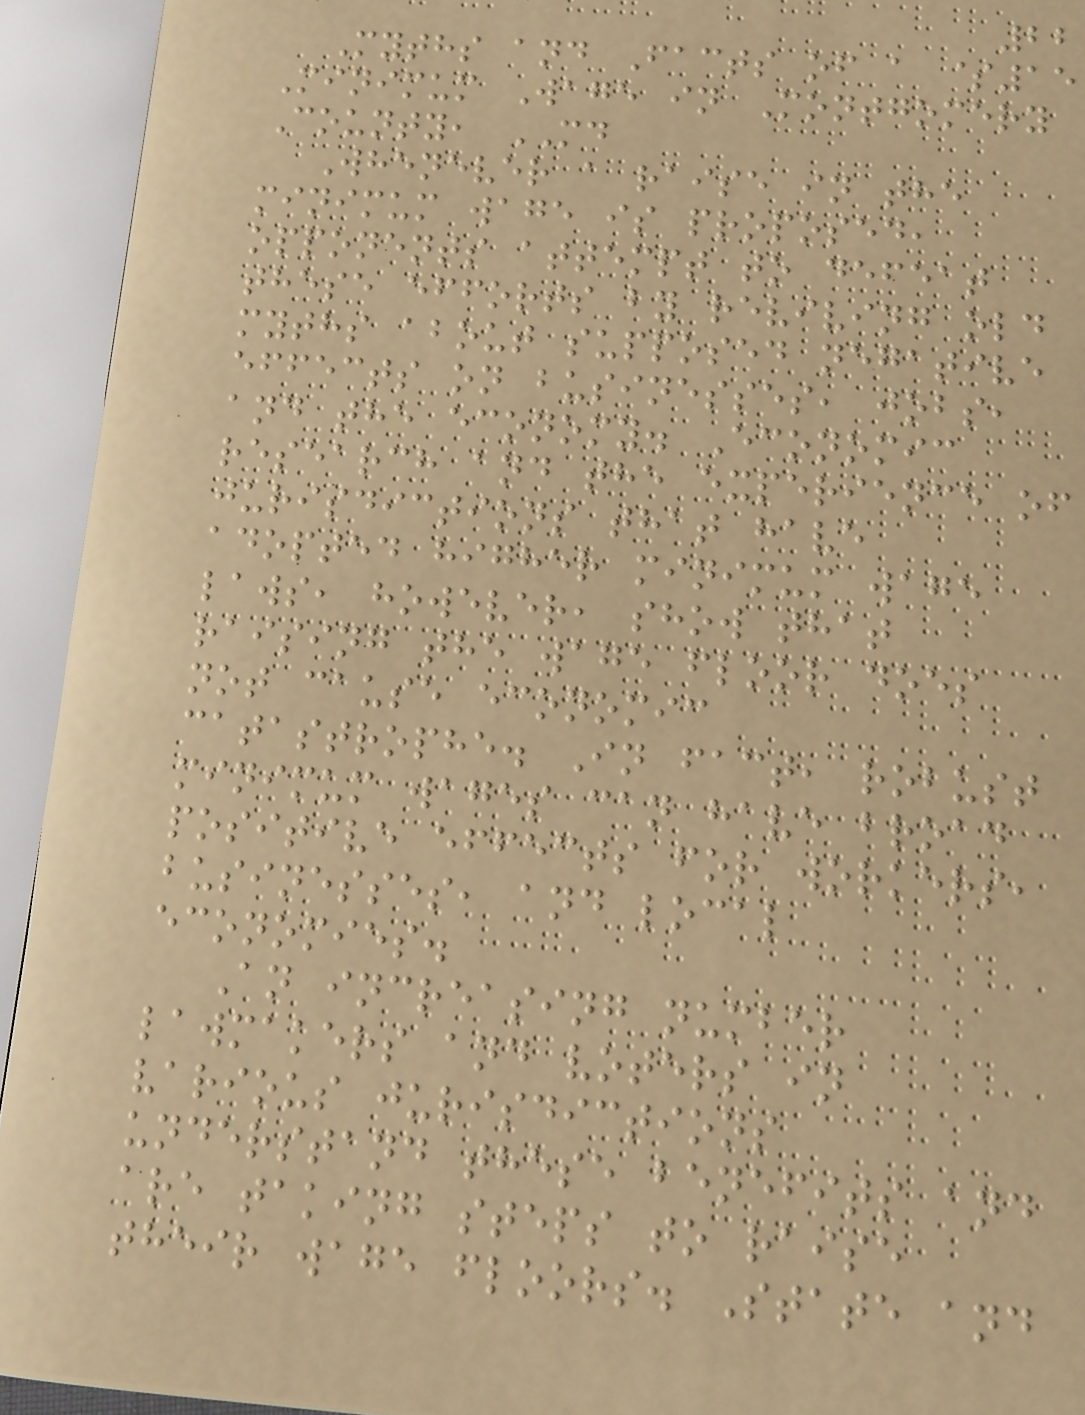22
Myths and Facts of a $15
Minimum Wage in Montgomery
County, MD
Whenever a raise in the
minimum wage is proposed,
opponents attempt to defeat
these efforts by reviving old
myths about supposed negative
effects on businesses, jobs,
and the economy. Economic
research and the experience of
jurisdictions that have
adopted higher minimum wage
laws, however, show that
raising the wage floor does
not cause economic
catastrophe. In fact, robust
minimum wages can have broad
positive effects for workers,
businesses, and local
economies.
An increasing number
lawmakers and voters in
various jurisdictions
understand these benefits and
are taking steps to raise
their wage floors. State and
